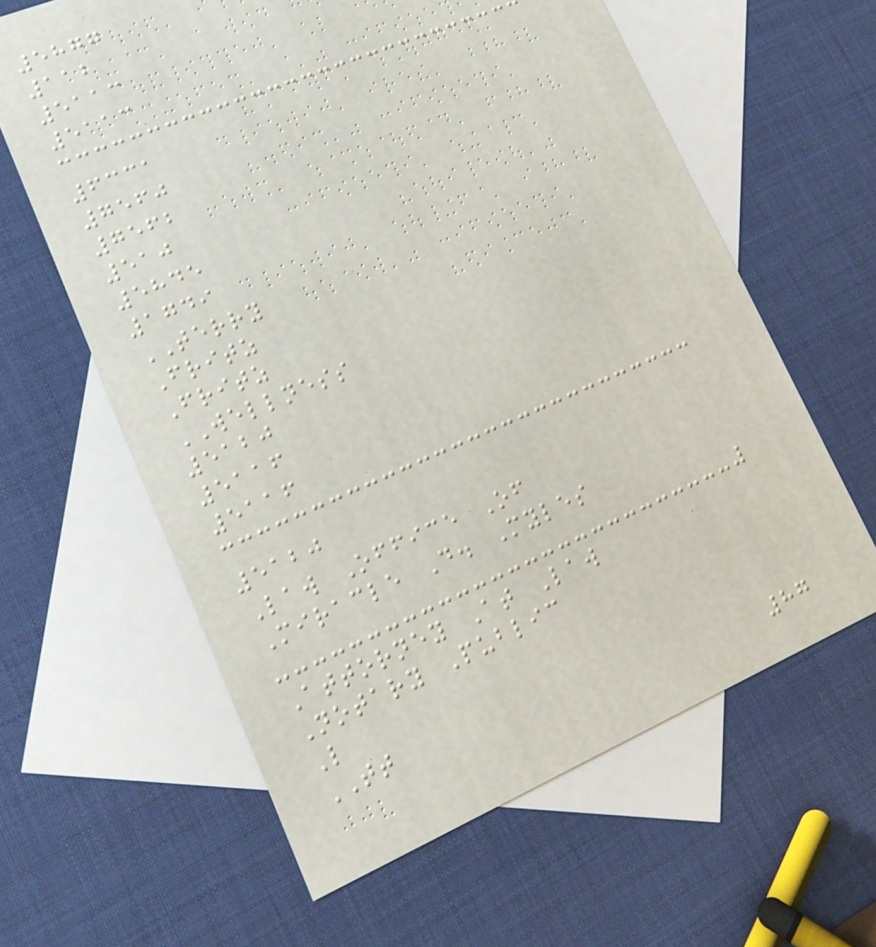5877
112
5113
5113
6331
7560
7562
510
5845
1749
TERRY
Fritz
Fritz
WELLNESS
5120
5116
5116
5120
Law Office Of
Miracle D. Myles
Attorney At Law
Notary Public
L
TT
87
